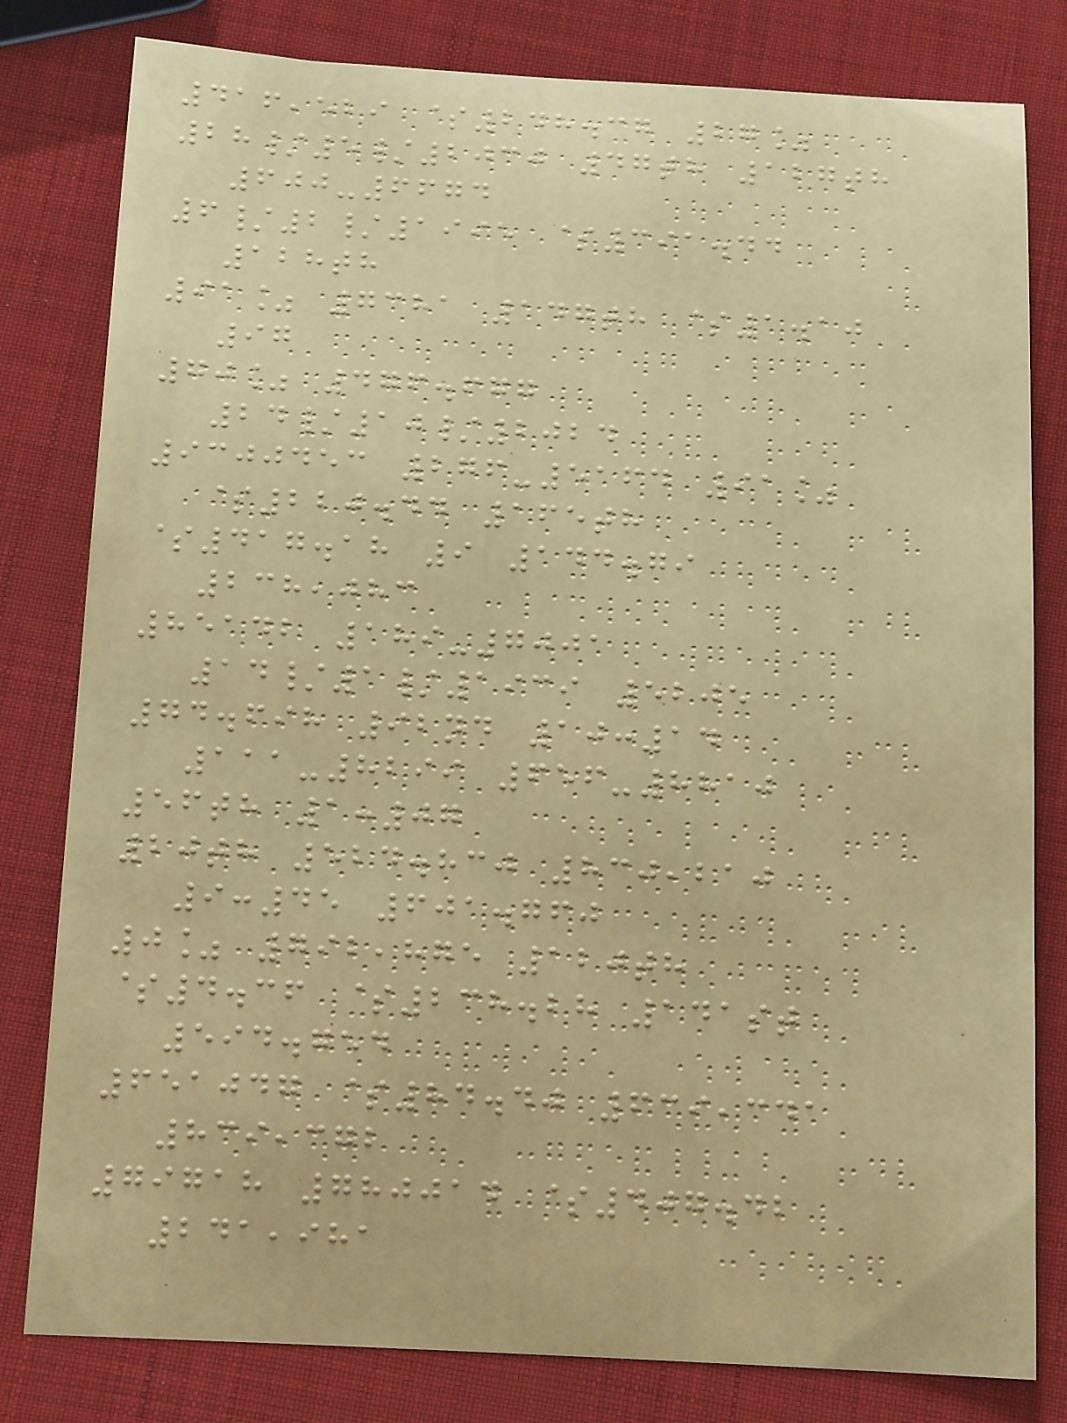416,529 $248.37 27%
28/5/2030 47th 127th
600-6674
6/2/1995 $391.44
128th
91% 7381 147th $1.10
97
70% 476.677
24/10/2024
9300453 276-5164 91%
$220.44 165th
$417.18 9 144.79
238,083
85142 189-7001
14/1/1939 5205
74.698 92nd 10:14
111-8299 656-8810
56th 1:07
20th 524.830 830,210
9:45 601.760
0% 792,875 120th
$4.36 $238.28 141st
594.754
651047 $84.40 639,341
839,372
79718 780014 $407.42
241,981
